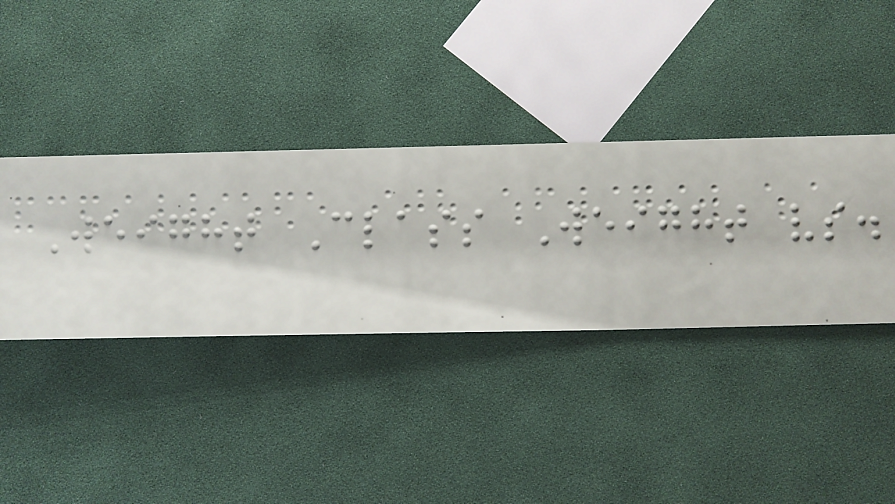Weight Class Weight vs.
